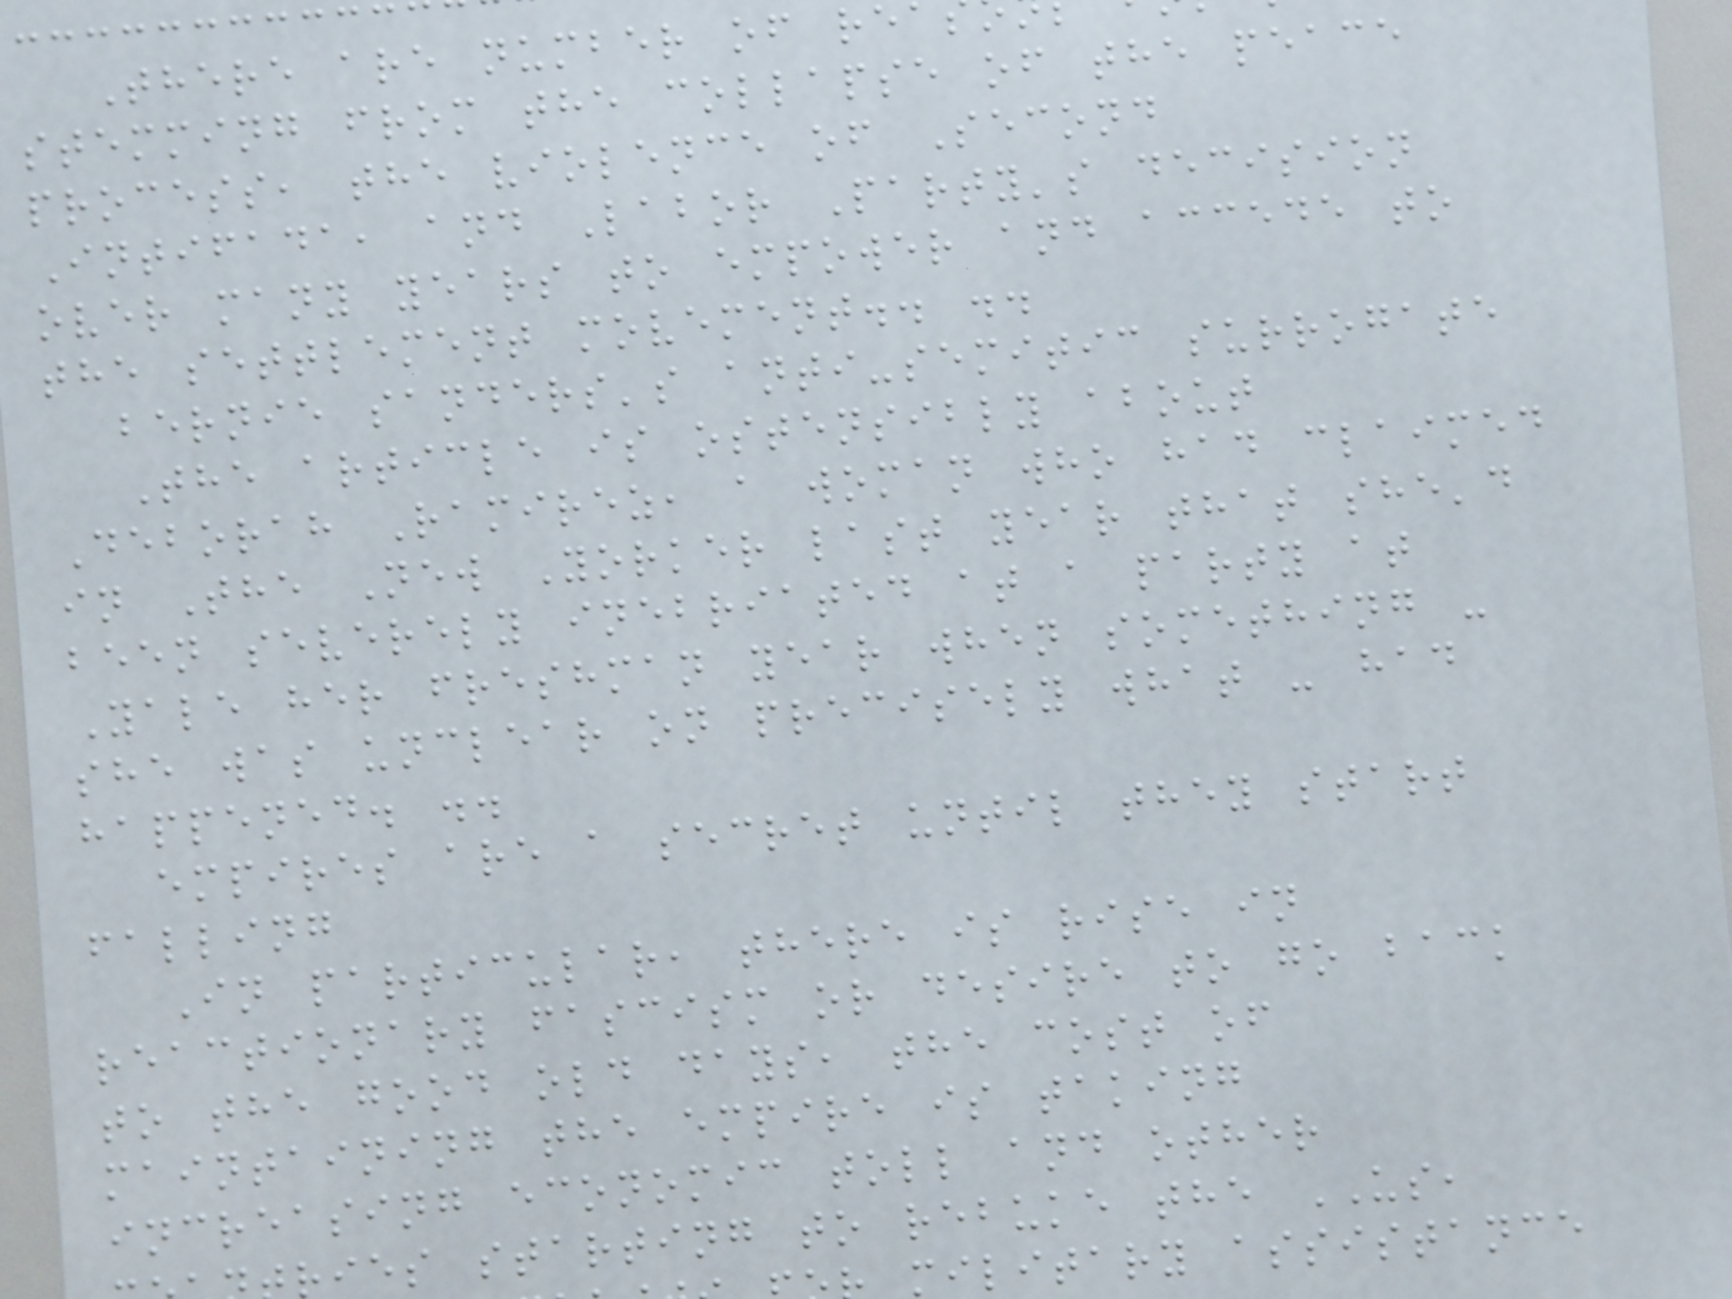There are number of re
stemming from the collapse of the peace
process, the violence of Second
Intifada, and Labor Party's decision
over many years to empower and accede to
the settlement movement.. ..
bernie sanders's anti-semitic surrogate
The article is ostensibly about
Deborah Ramirez, a woman who had claimed
in The New Yorker last year that she'd
been severely inebriated at a party at
Yale her freshman year when something -
she was unclear on precisely what - had
happened. ..
empires are a secret until they start
falling
In particular, there is rise in
reactionary fascism or desire to go back
to the good old days, the cost of
maintaining the empire is taking
increasing economic toll and other
ies starting to rebuke the US,
military assistance
